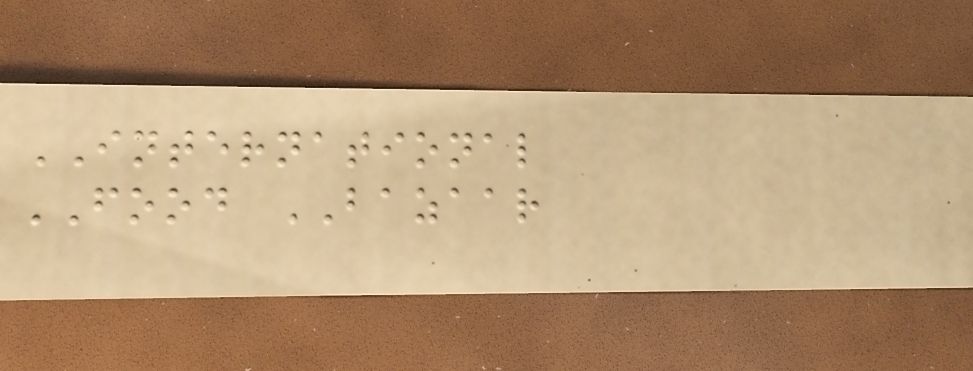INTERNATIONAL
FOOD BAZAAR
